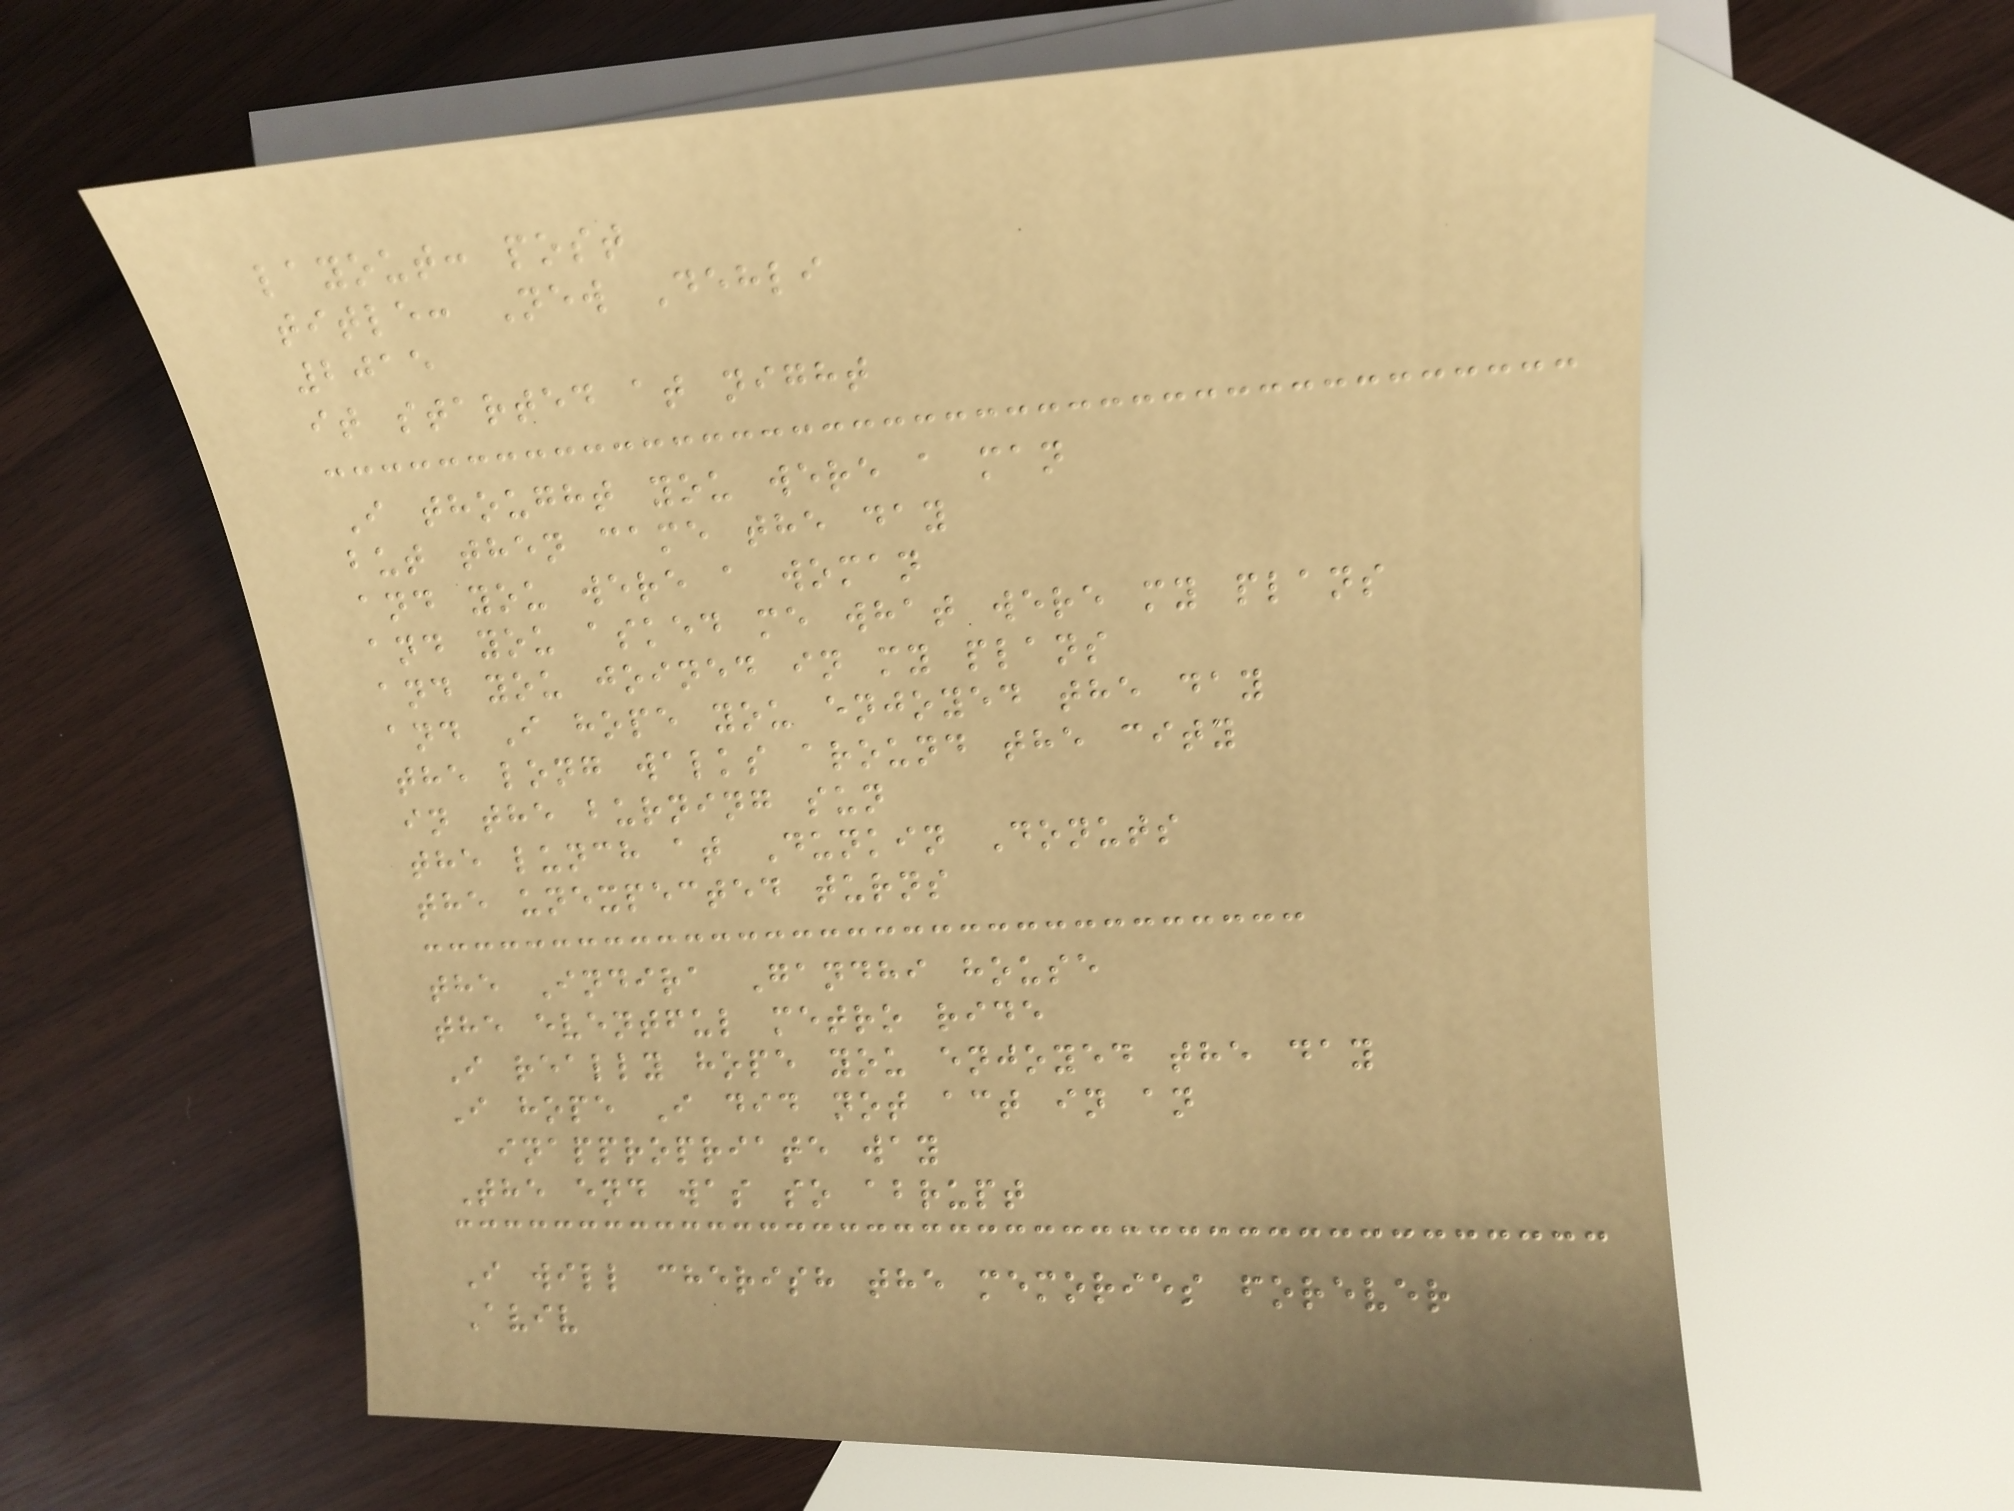layout: post
title: New Dehli
2015
it started at night
I thought you were a man
but then came the day
and you were a woman
and you asked me what were my plans
and you joined in my plans
and I hope you enjoyed the day
the long walks around the city
in the burning sun
the lunch at Dunkin Donuts
the unexpected turns
the Indira Gandhi house
the eventful metro ride
I really hope you enjoyed the day
I hope I did not act in an
inappropriate way
The end was so abrupt
I will cherish the memories forever
Aviv
